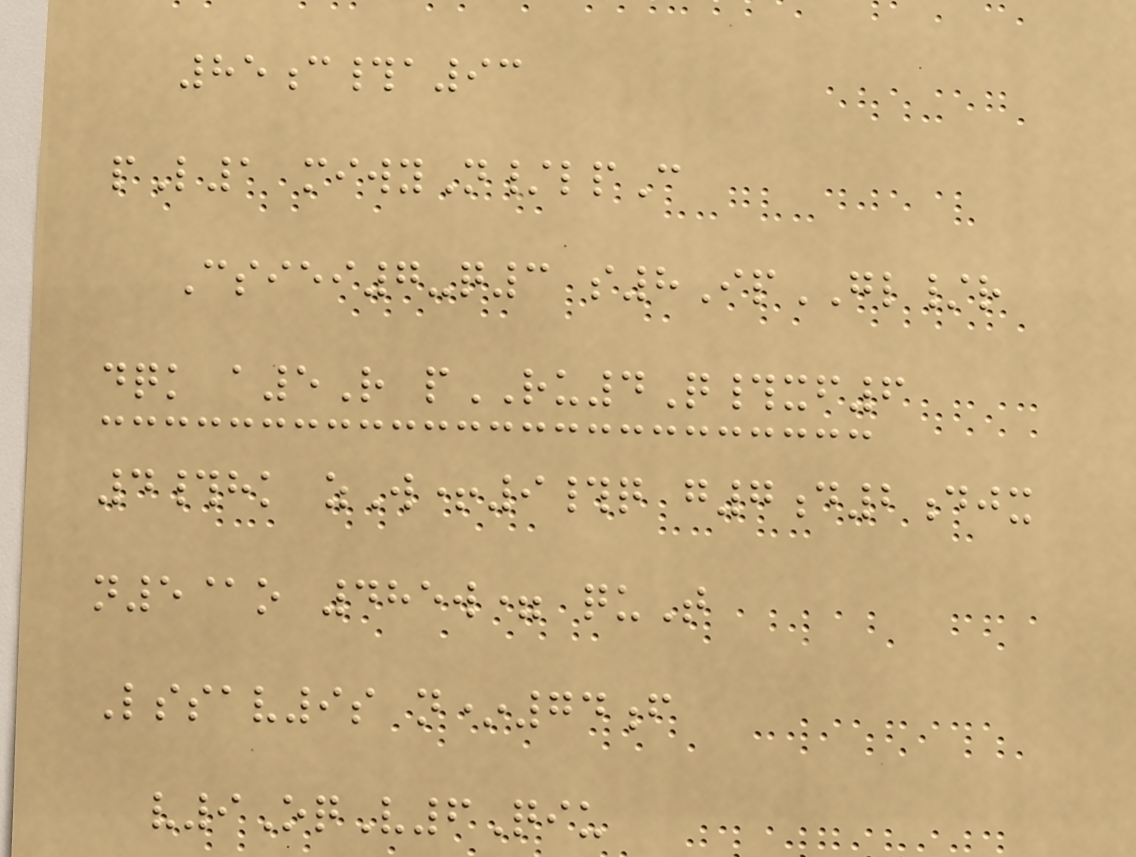85c#a93
pL1 miwyN/lpC
Csiei7-q3 s8IpGL/r
dqk a5R pRU4Q#xf6
4#hk zW+9#q g7d2djx
n5@o 485w= quT
Lssav9s n*74f
v9OqV6Qiu
